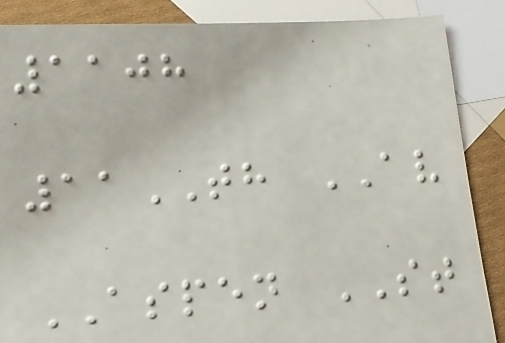1108
11TH AV
ASPEN ST
